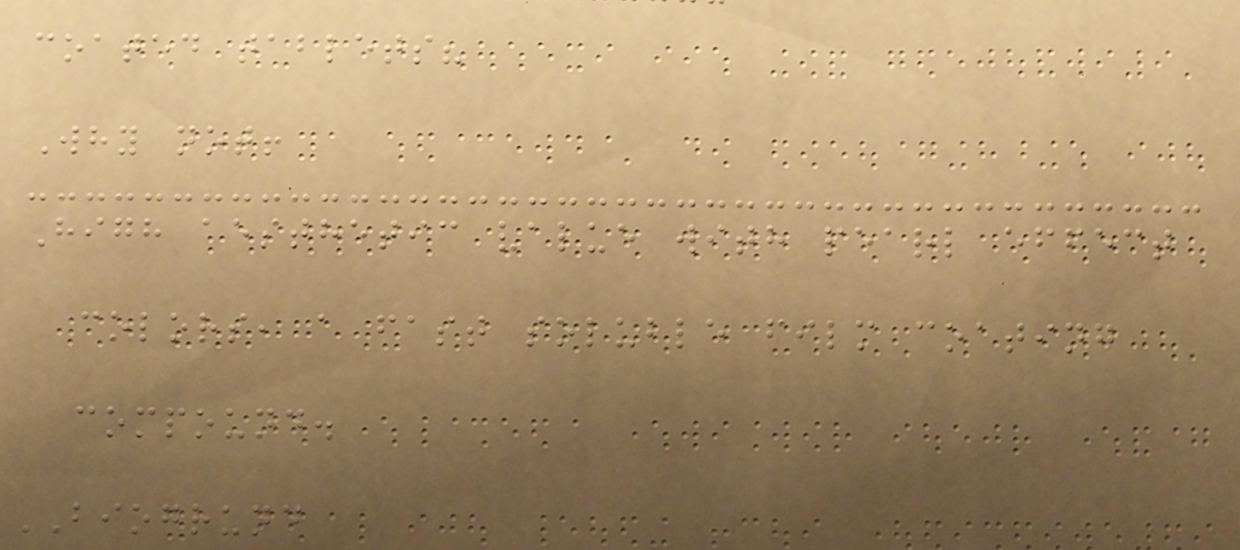coated tablets?
Why not!
High aesthetic value with pearl effect
colors, a fast soluble film coating
compound.
BIOGRUND
